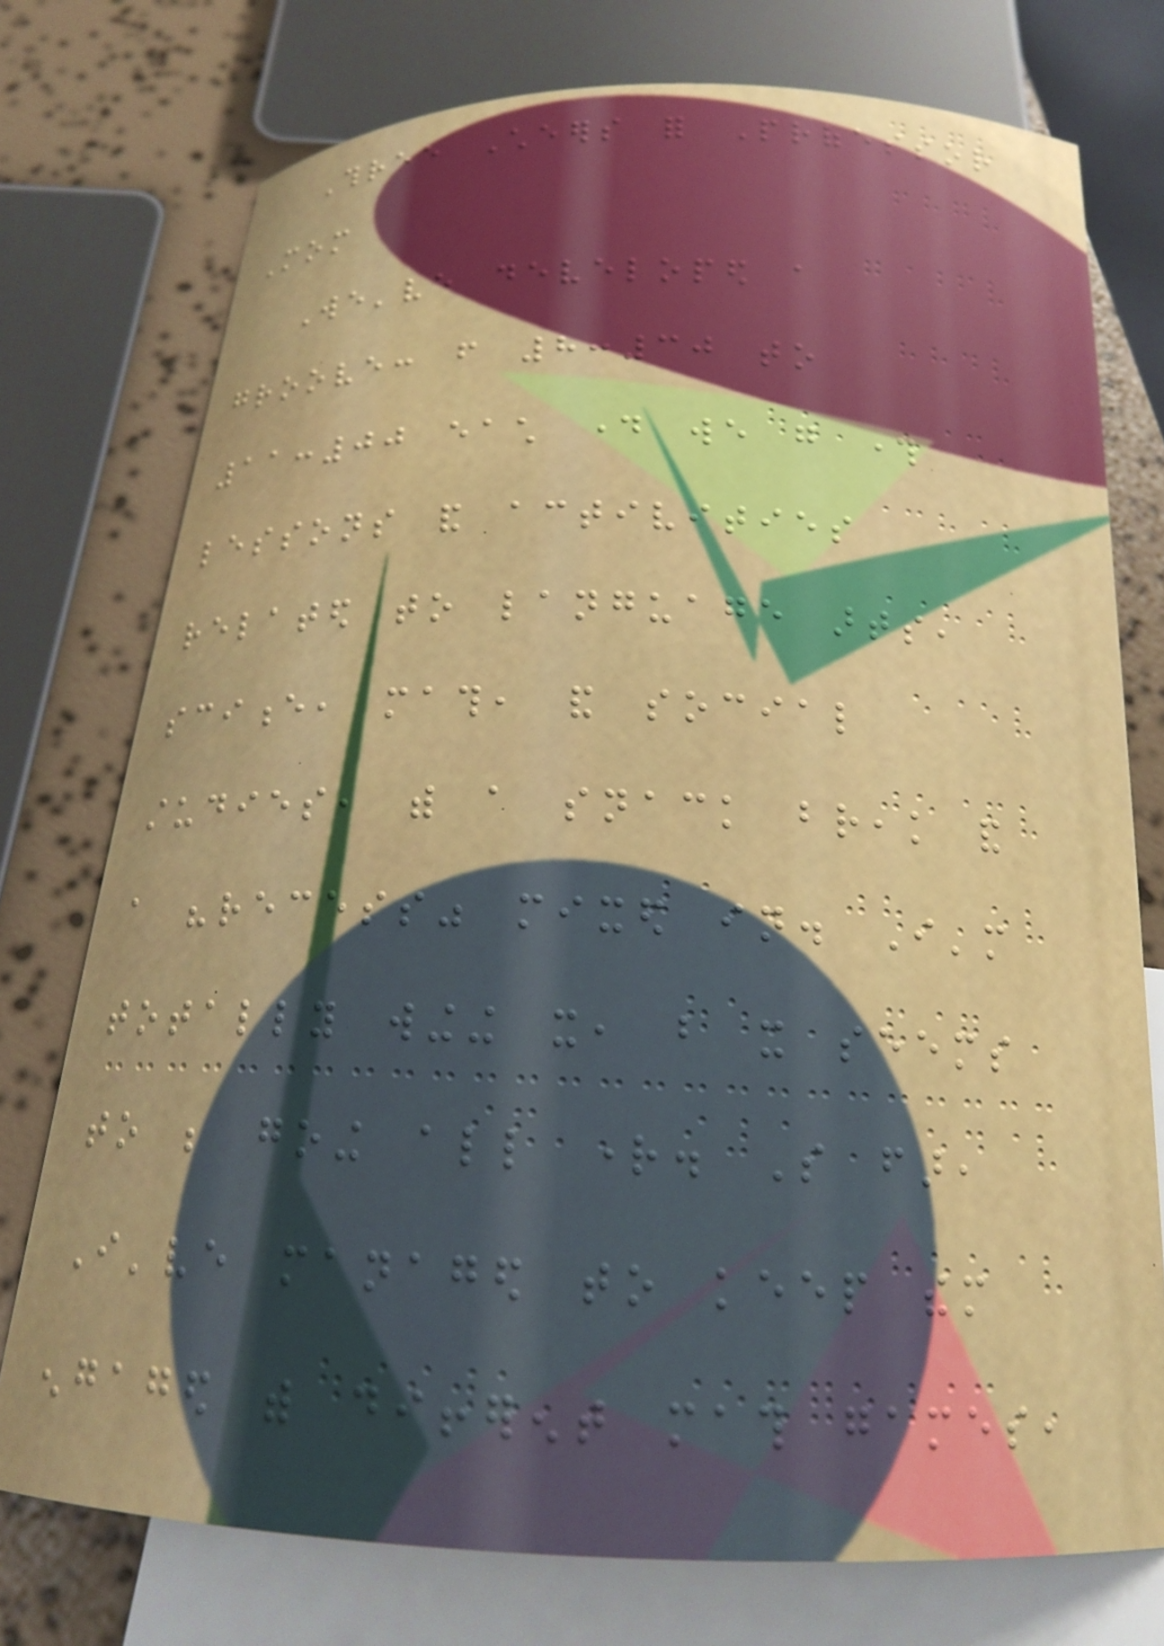Three Cheers for Professor
Mom
We've developed a
groove: from 8:30 to
11:00 each day we go through
lessons and activities
related to language arts,
science, math, and social
studies, with a snack break and
a "recess" mixed in. I'm
totally winging it, but it seems
to be going all right. So far,
I've managed to keep them
engaged with different math games,
